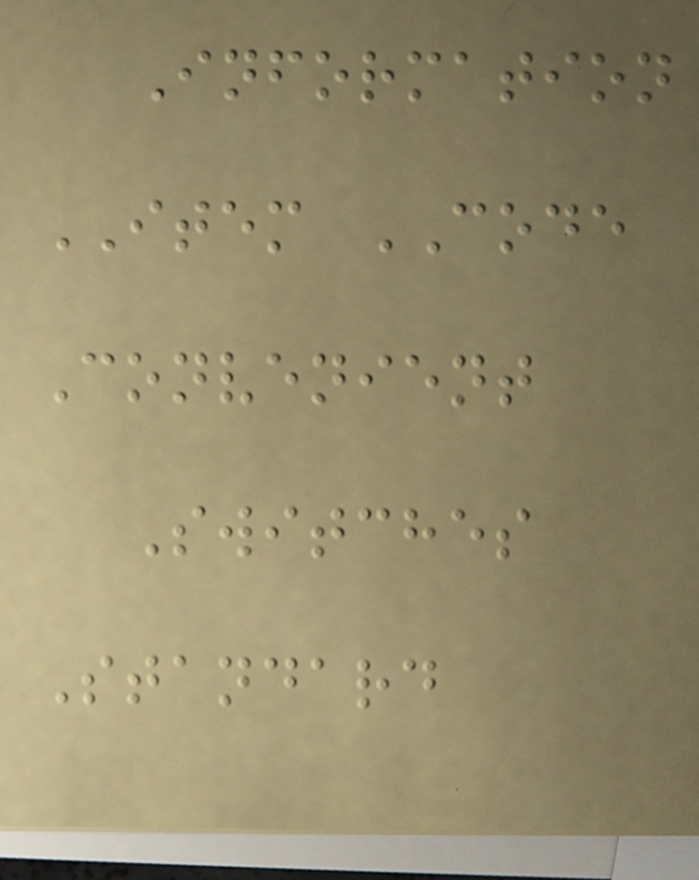Information
ITEM CODE
Convenient
Switches
Standard
